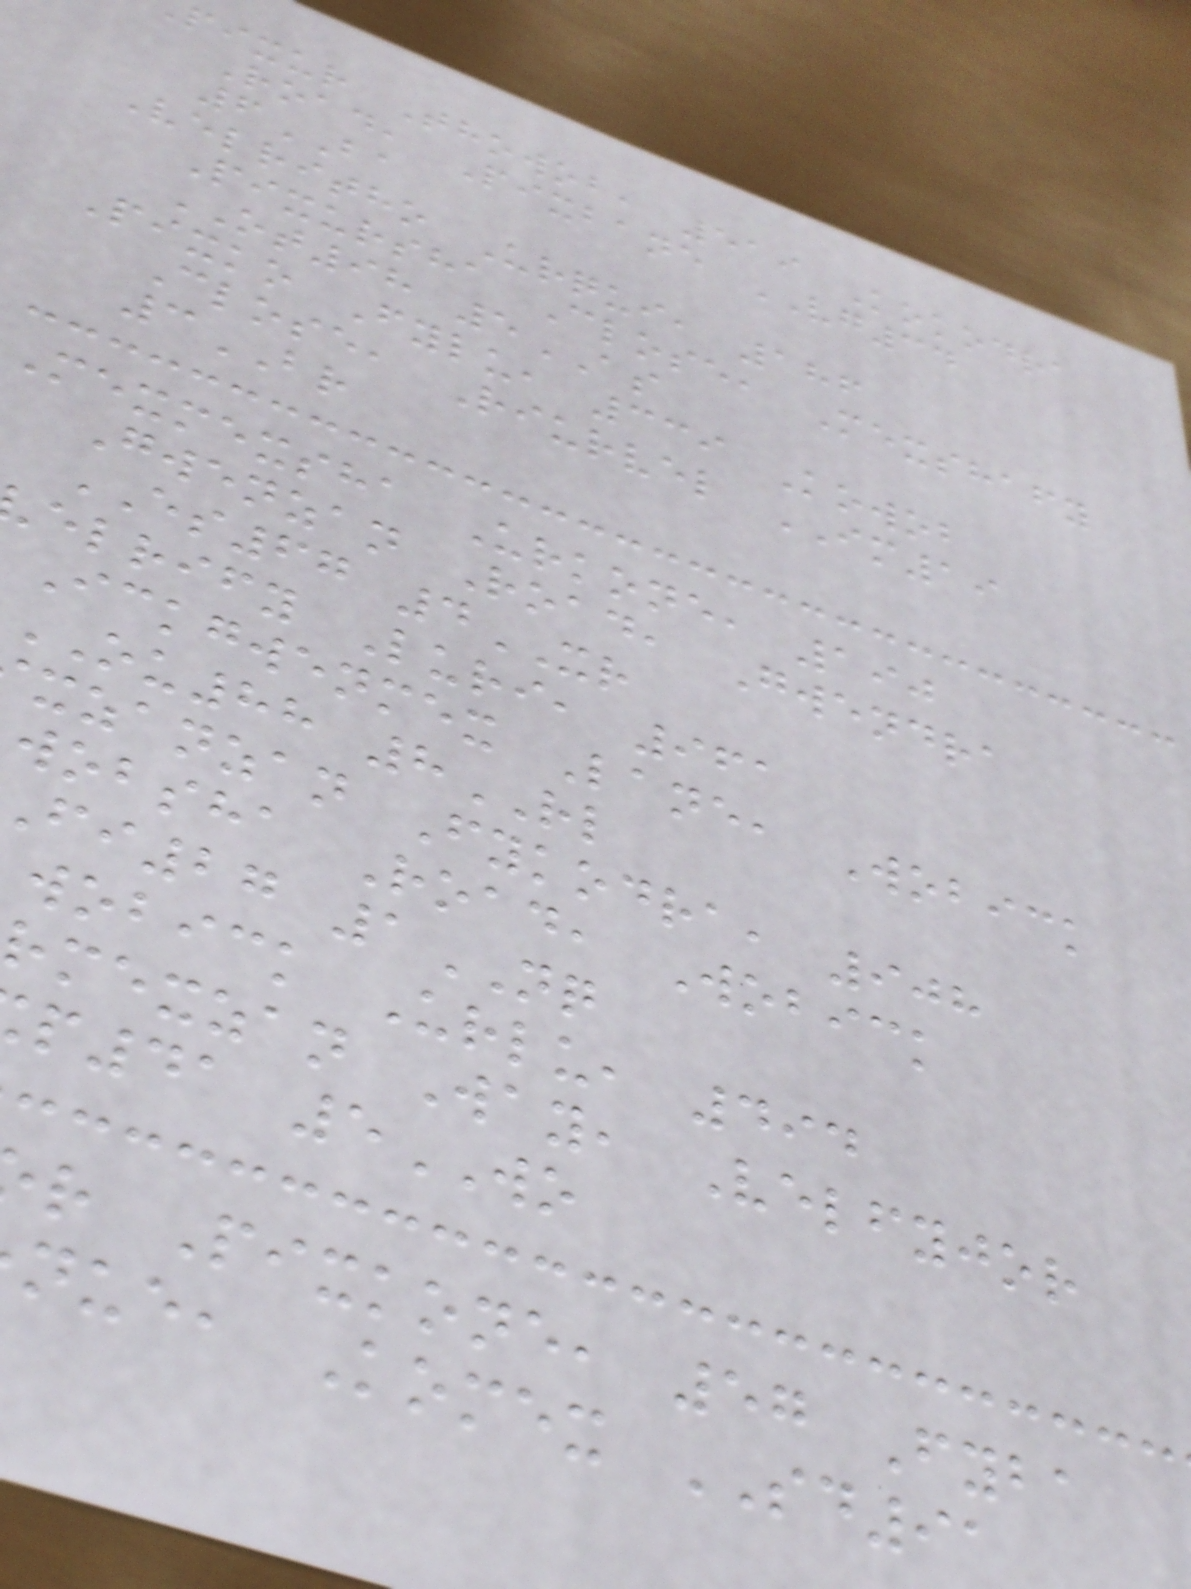pixur Thowob, 519 Kokodra
Road, Pixbane VG34
6BA
Velritho Urqui, 186
Pixursha Close, Mexshafy
OT98 5AS
Pixko Fylu, 339 Kowob
Close, Riurvel IM19
3BR
Mexmexsha Urkone, 190
Gwenzan Road, Gwendra
ES67 4XR
elrify Luri, 961
Ickgwenmex Lane, Wobick
OU88 8RL
xzanzan Fykodra, 908
wobsha Road, Wobick
fi27 1NQ
wobick Urlu, 494
rmexzan Way, Velfyjor
p41 5WO
r Pixkone, 57 Fyba
nue, Komex SD91
